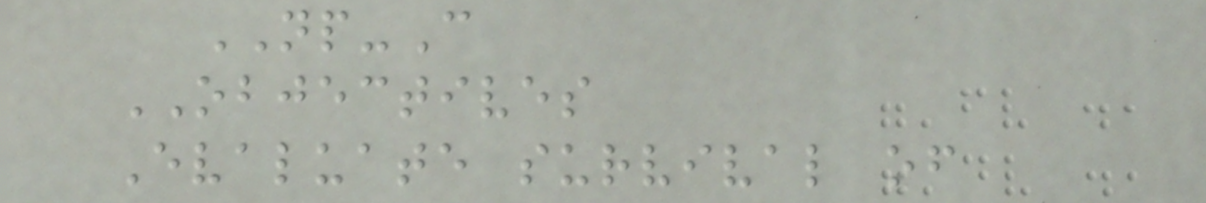NP-C
OBJECTIVES
Evaluate survival of
